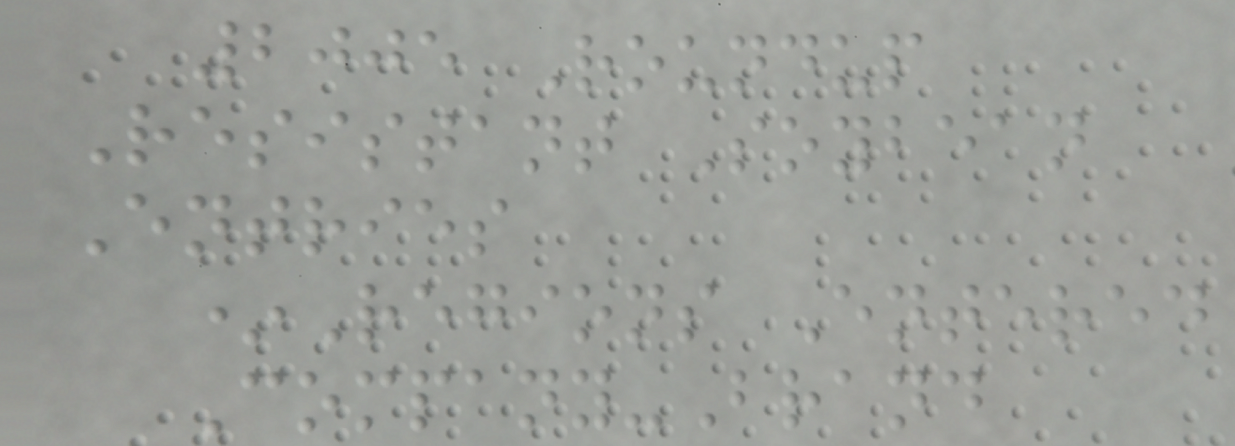2005 Roundup
Resistant Soybean
Entries
*Regions Entered
Company-Brand
